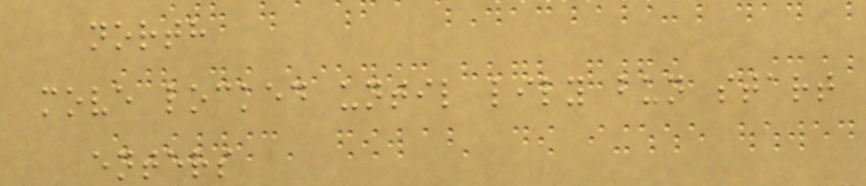north
move locked until lily bun start
enters
